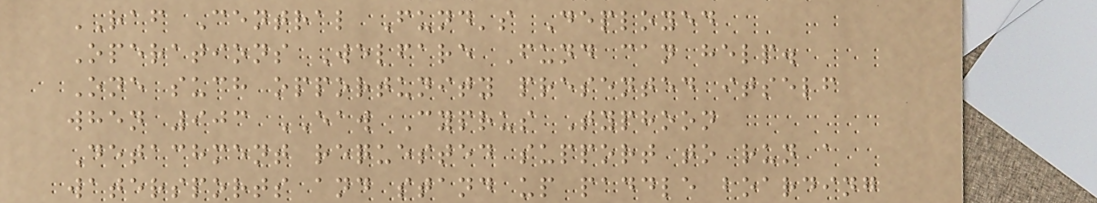RAF Central Fund's Deployed
Operations Welfare Fund can help.
One such opportunity presented itself
when 903 EAW Cyprus Typhoon
Detachment requested support to run a
watersports and stand up paddle boarding
